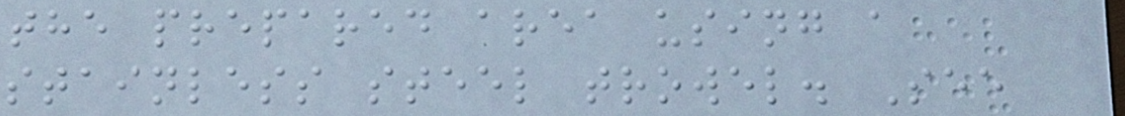the prepared area using a
stainless steel trowel. See
